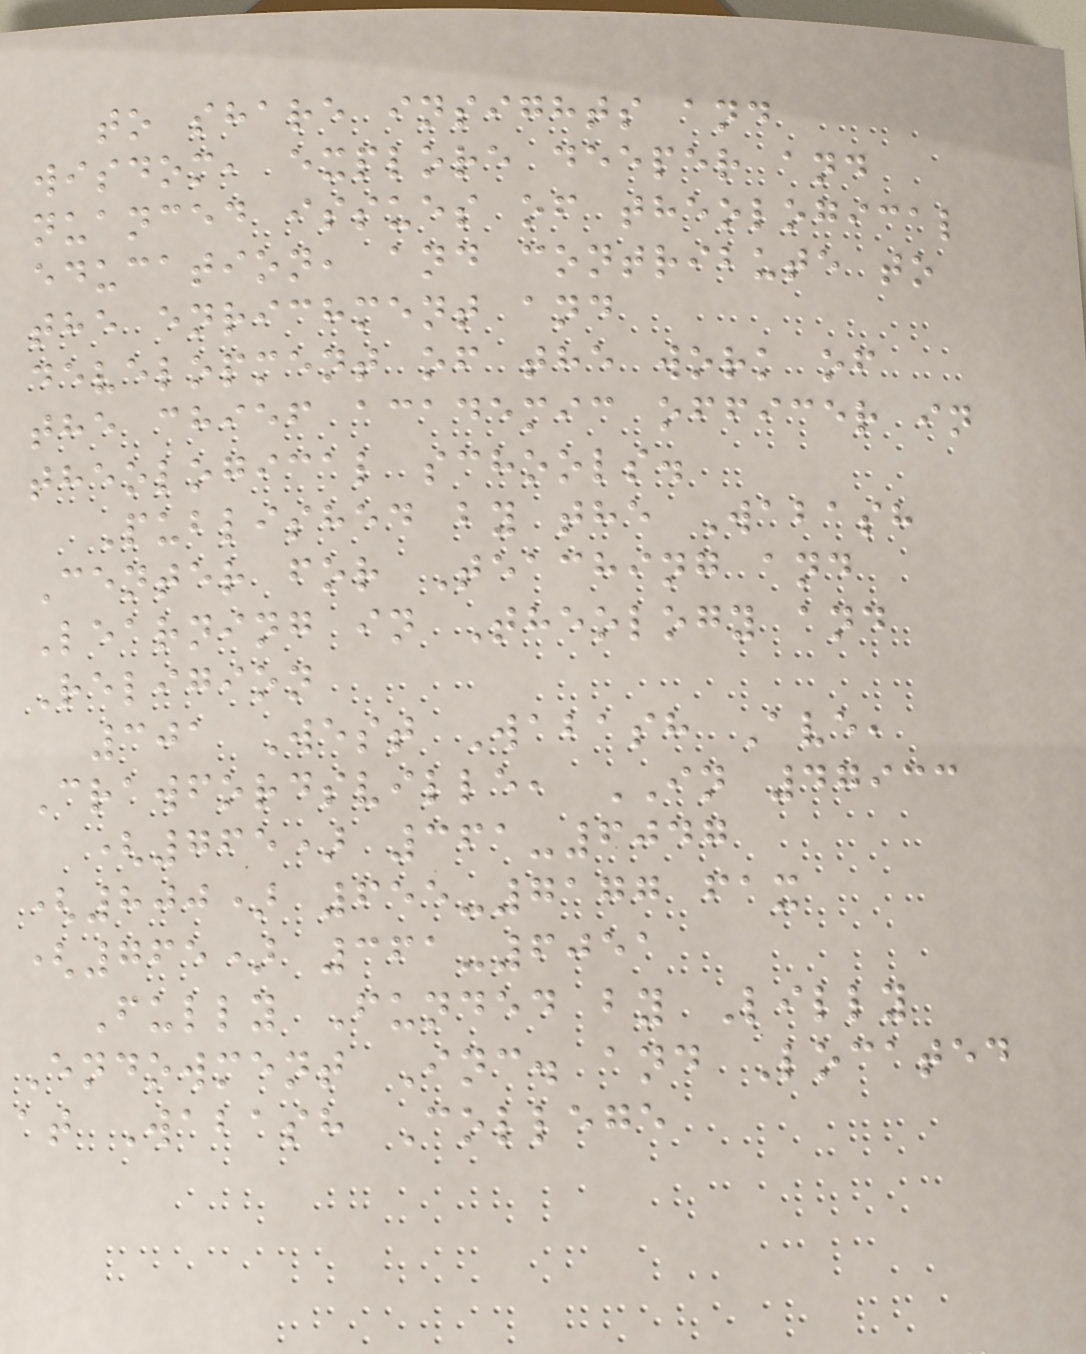to share insights and
wisdom, explore deeper and
nuanced issues of theological
education, and contribute to
the enrichment and
development of the work of
the chief academic officer in
theological schools.
Published by the Wabash
Center for Teaching and
Learning in Theology and
Religion
301 West Wabash Ave,
Crawfordsville, IN 47933
(765) 361-6047
(800) 655-7177 fax
(765) 361-6051
Fully Funded by Lilly
Endowment Inc. and Located
at Wabash College
